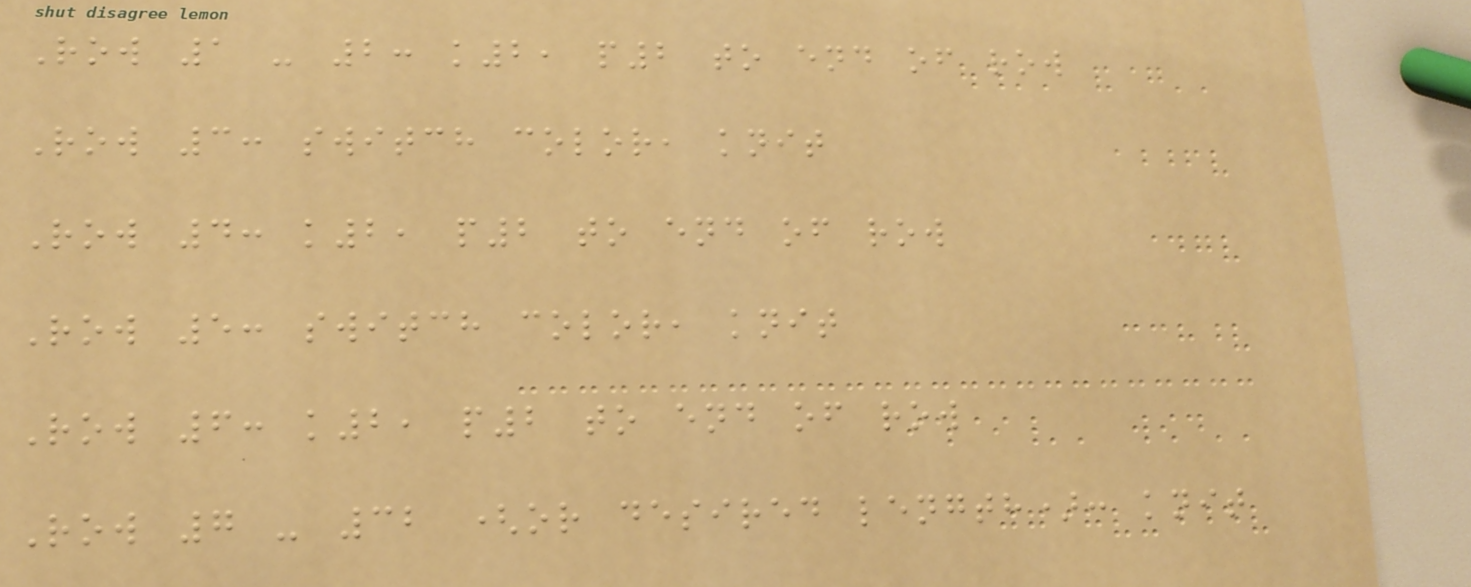Row 1 - 2: k2, p2 to end of row
Row 3: switch color, knit
Row 4: k2, p2 to end of row
Row 5: switch color, knit
Row 6: k2, p2 to end of row
Row 7 - 32 (or desired length): knit
